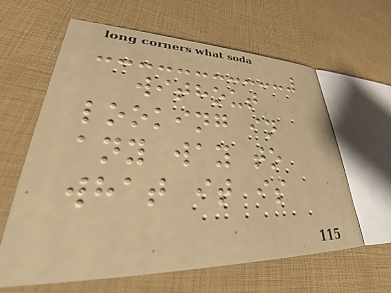without
looking in
any way to
what it is
